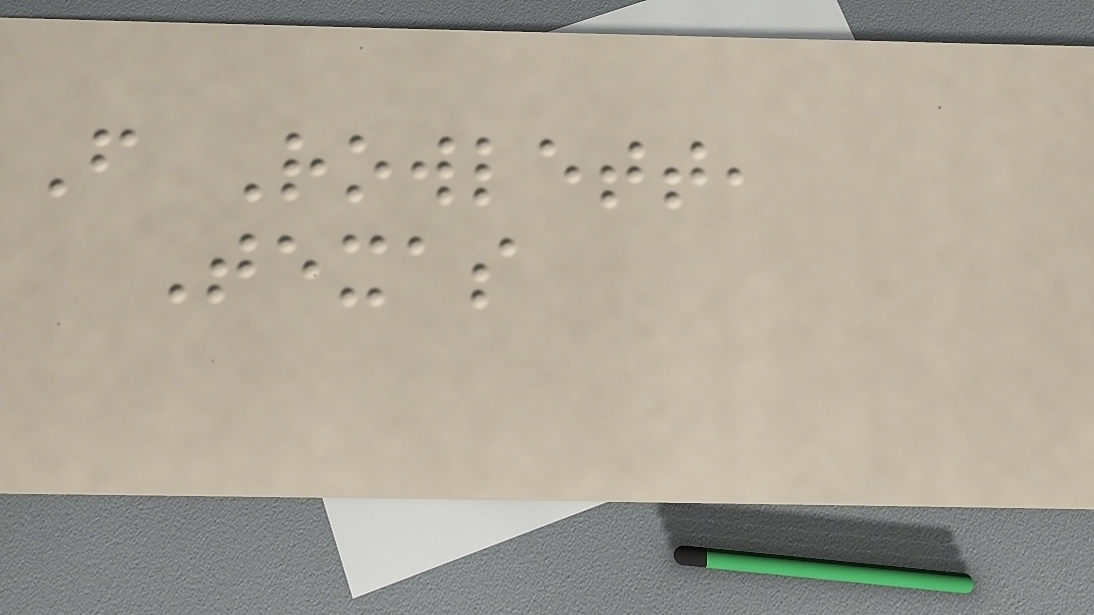F Rowlett,
Texas
